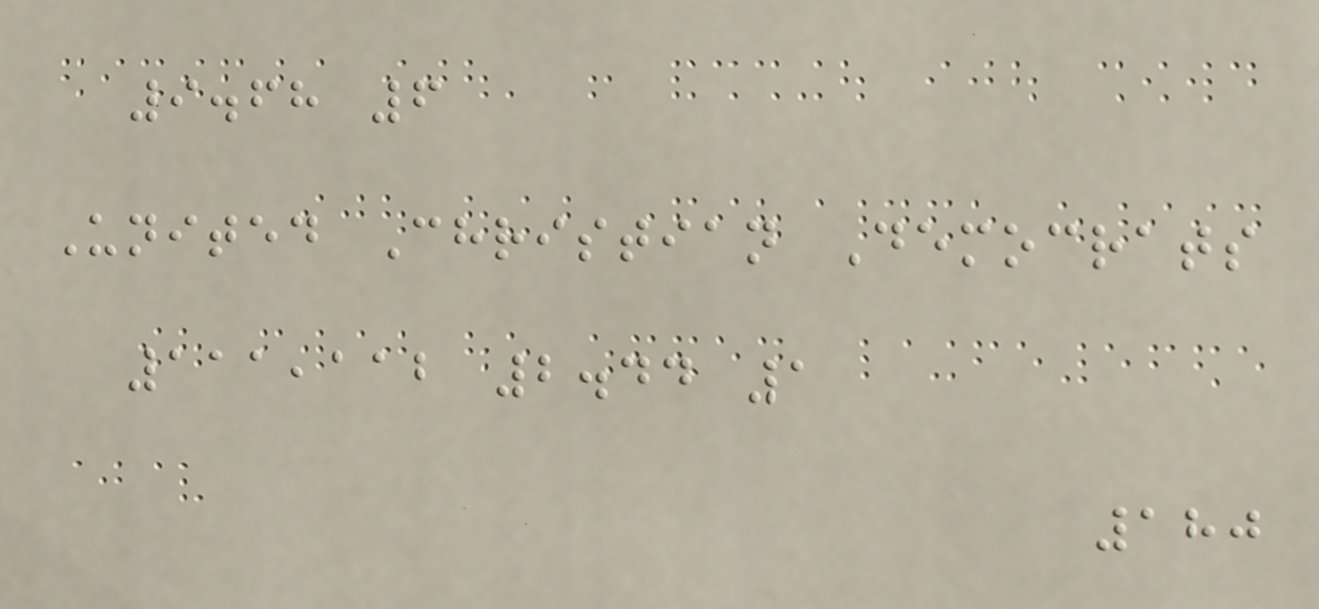9.68 6
United Christian Democrats
111,112 2.44 1
180
